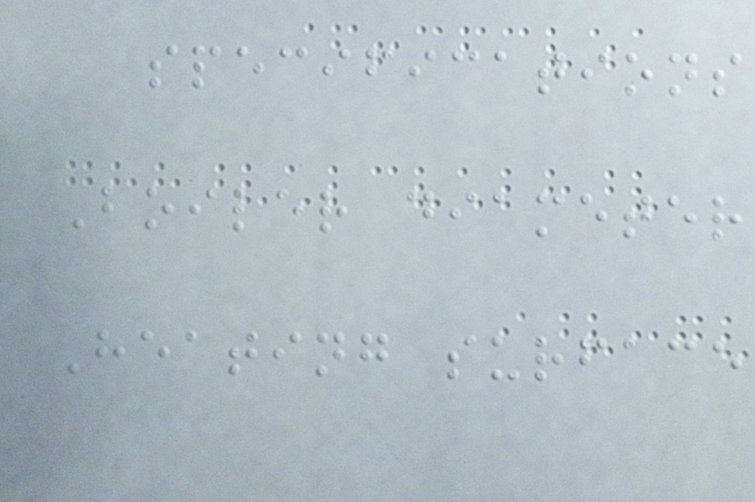specifications
Boiler diameter
Heating surface
